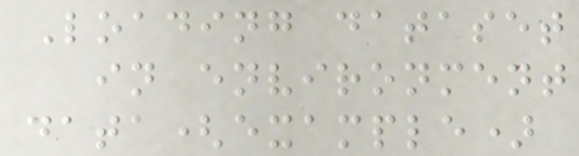Loading dataset
in environment
data(example)
